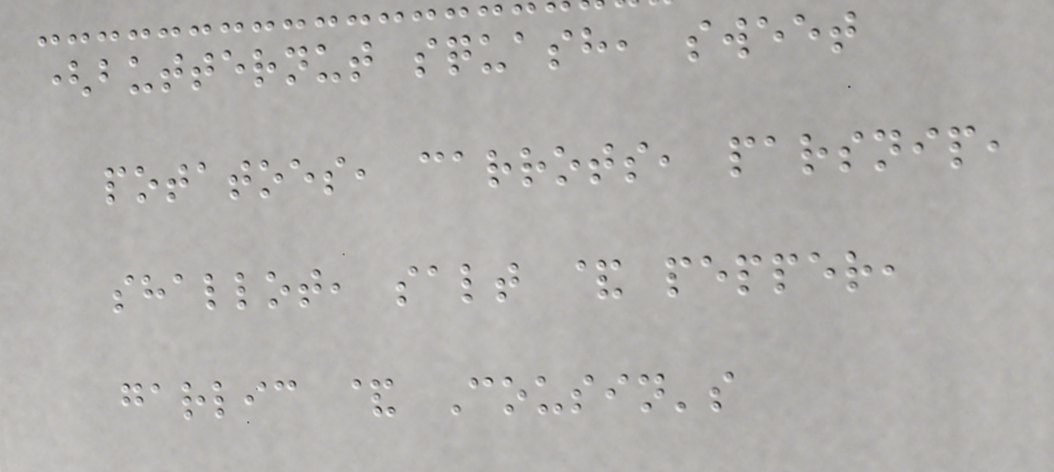(butternut squash, sweet
potatoes, carrots, parsnip,
shallot, salt & pepper,
garlic & Cousin's
